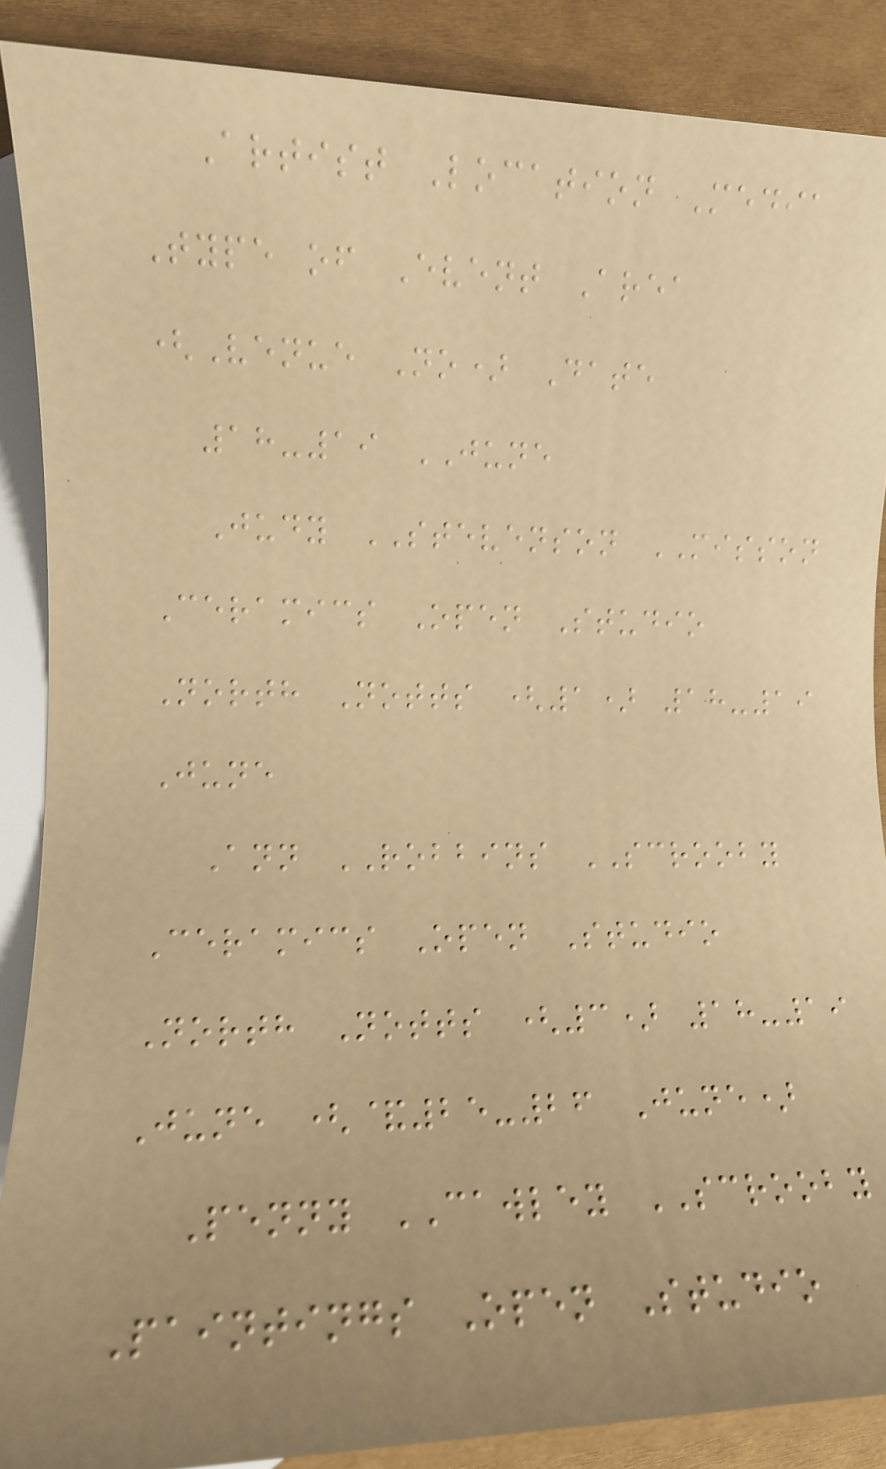Artist Location Media
Type of Event Area
(Venue No) Date
18-19 JUNE
Judy STEVENSON MISSON
Ceramics Open Studio
North Notts (1) 18-19
June
Ann ROBBINS SCROOBY
Ceramics Open Studio
North Notts (3) 18-19
June (&25-26 June)
Penny CAWLEY SCROOBY
Paintings Open Studio
